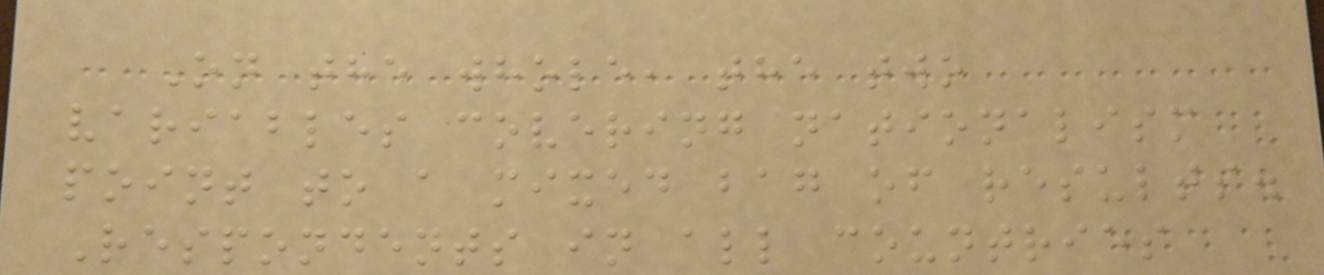On the whole, the two
variables covering nationalism
point to a mixed bag of results.
Respondents in all countries
